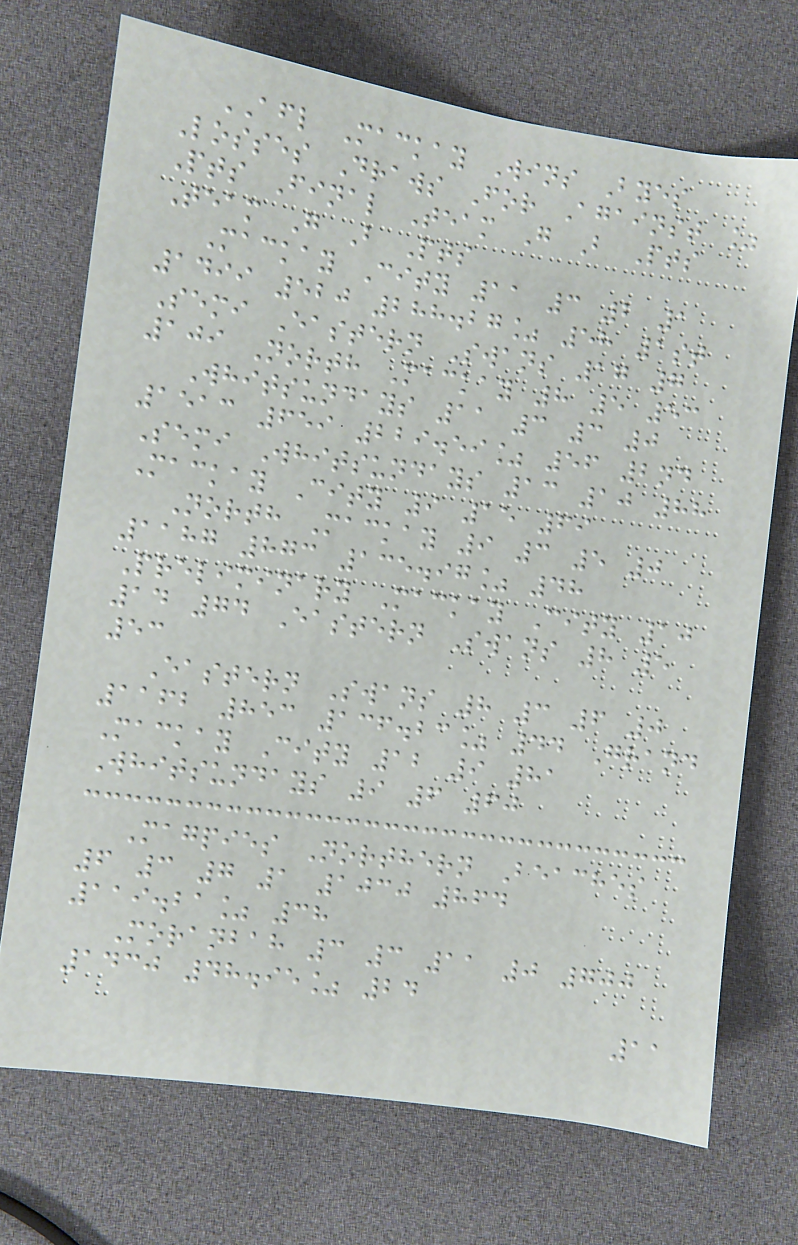AFL Mackay Wins Byes
Losses Draws For Against %
Pts Final Team G B Pts
Team G B Pts
Mackay City 11 3 2 1
1499 520 288.27% 58 1st
Semi Eastern Swans 17 7
109 North Mackay 8 5 53
Whitsundays 11 3 3 0
1513 659 229.59% 56 2nd
Semi Whitsundays 13 10 88
Mackay City 9 15 69
North Mackay 9 3 5 0
1187 873 135.97% 48
Preliminary Mackay City 10
14 74 Eastern Swans 8 5
53
Eastern Swans 8 3 6 0
1162 853 136.23% 44 Grand
Mackay City 12 9 81
Whitsundays 9 6 60
Magpies Northern Beaches
6 3 7 1 1030 864
119.21% 38
Moranbah 3 3 11 0 700
1430 48.95% 24
11
